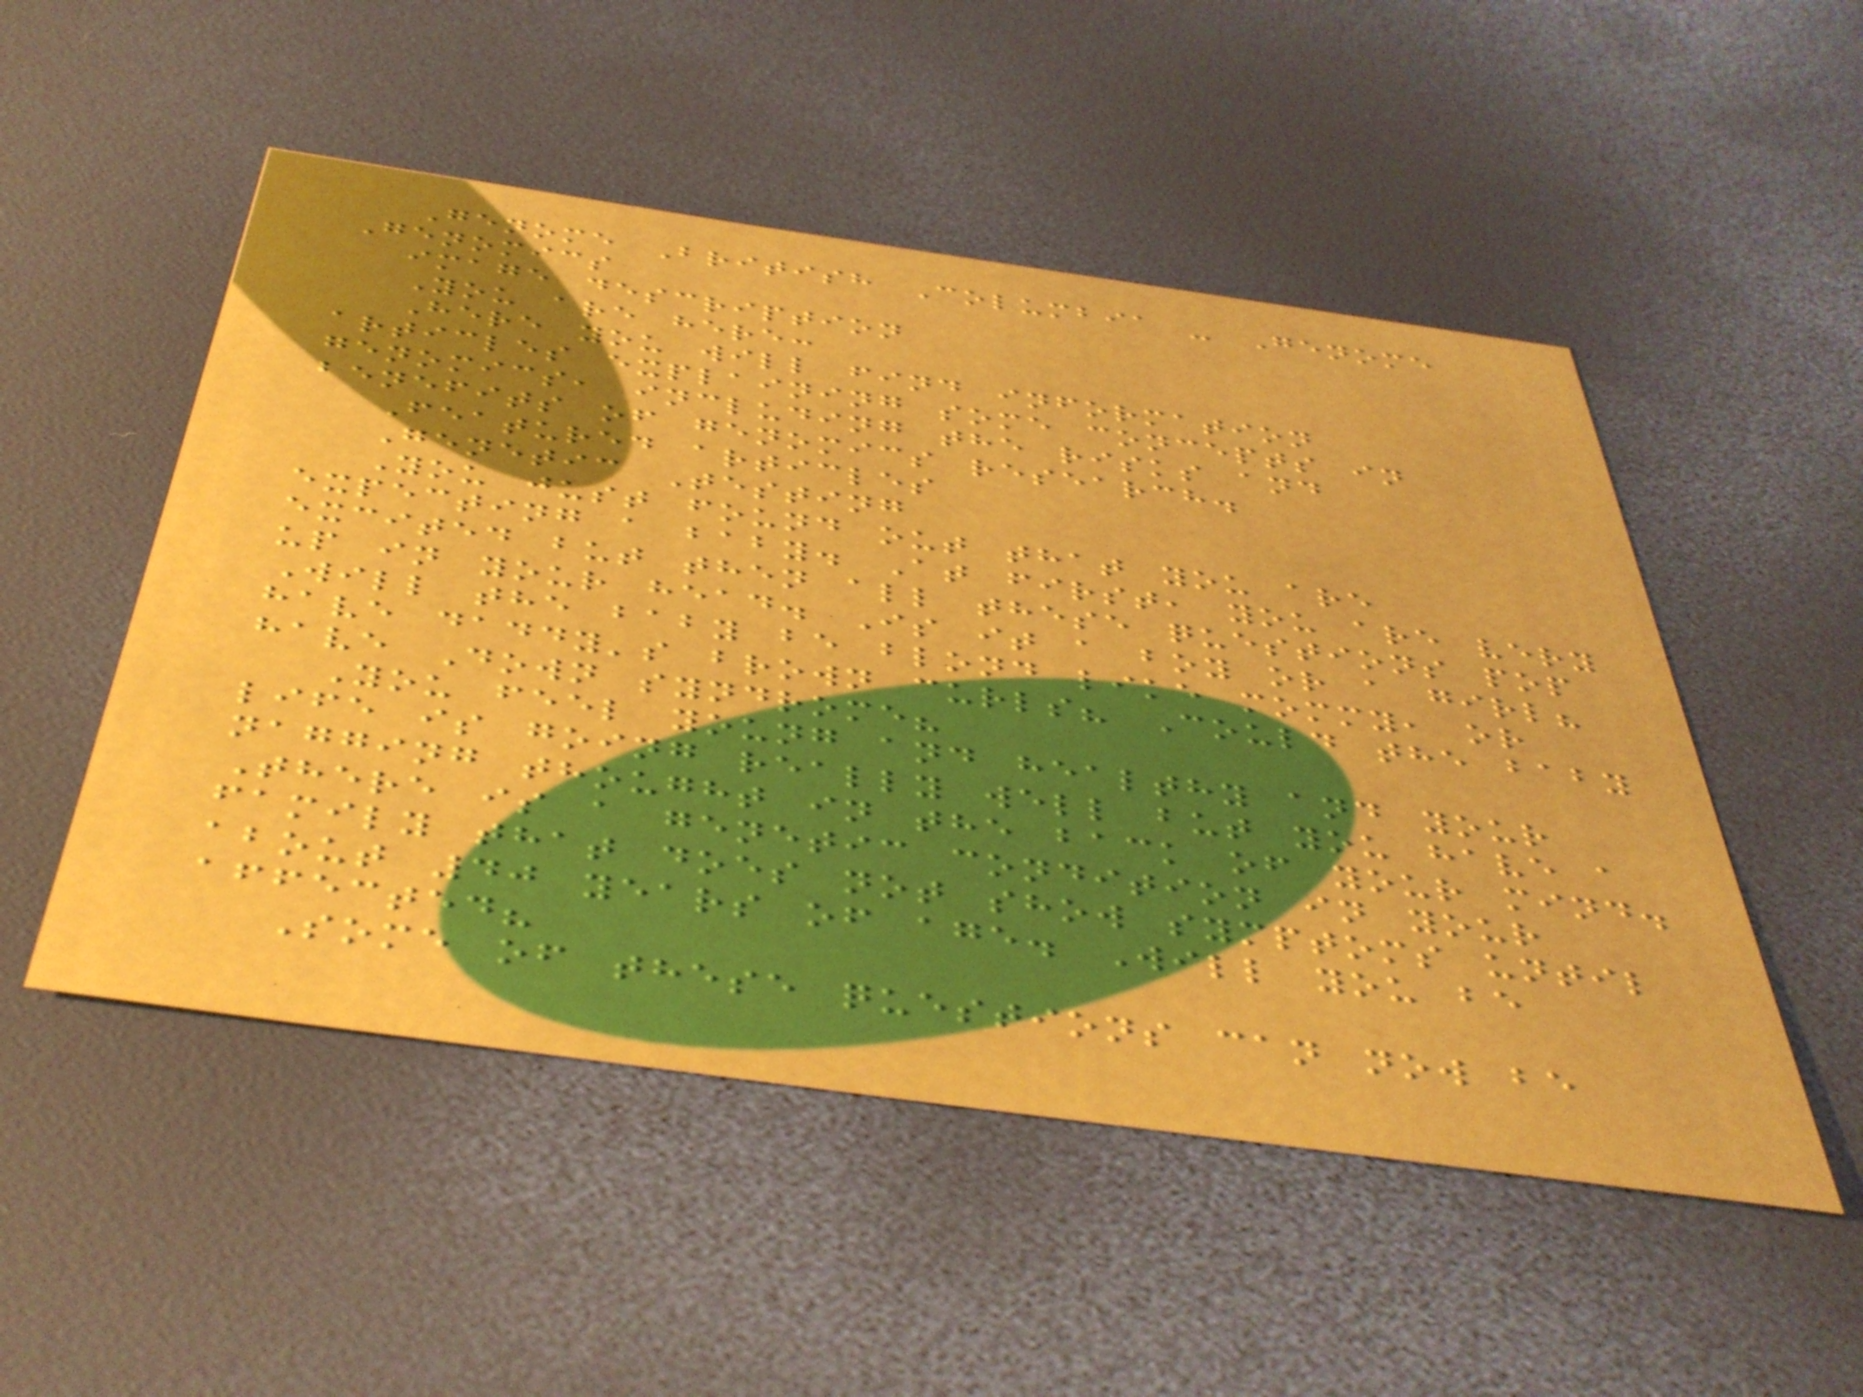Genome British Columbia - Genome
Genomics
image description
You are here:
Here you will find information
articles explaining some concepts in
genomics, including the risks and
benefits of genomics research.
Featured articles
Genetic Testing
You just found out that you are
expecting a baby. At first, you are very
excited but then all these questions pop
up in your head. Is it a boy or a girl?
Will the baby be blond like mommy, or
have daddy's brown curls? Could the baby
have Down syndrome?
You feel young and healthy and your
life is going really well but you have a
nagging thought in the back of your mind.
There is a genetic condition in your
family that does not show symptoms until
about 40 years of age. Will you be
affected?
Some of these questions can now be
